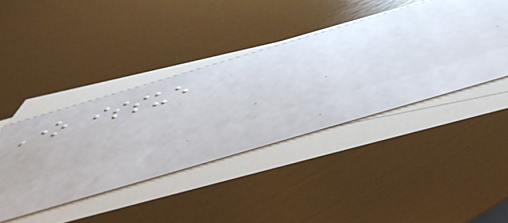One issue
